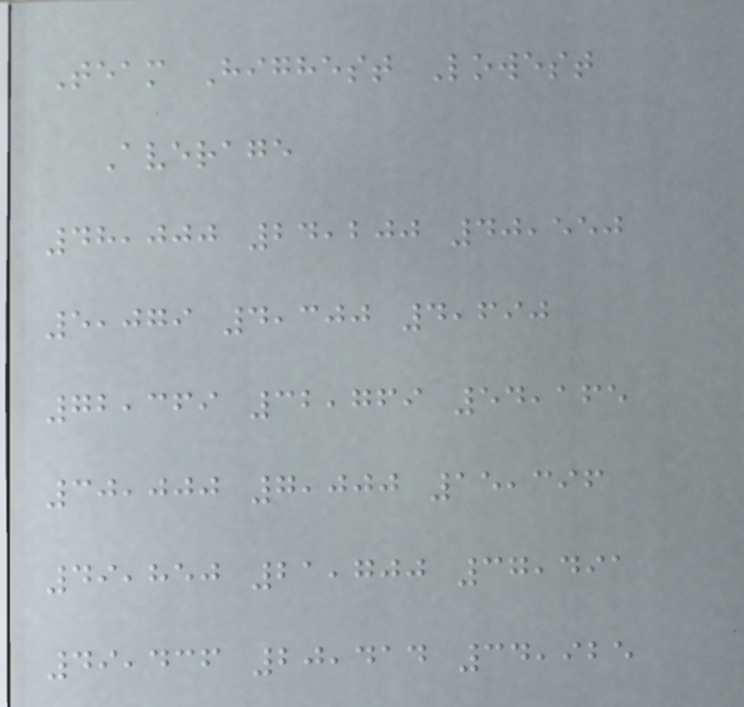Team Highest Lowest
Average
48,000 24,200 40,550
5,079 4,300 4,690
72,369 32,769 54,165
30,000 7,000 15,396
49,850 21,700 37,491
49,436 20,414 34,925
